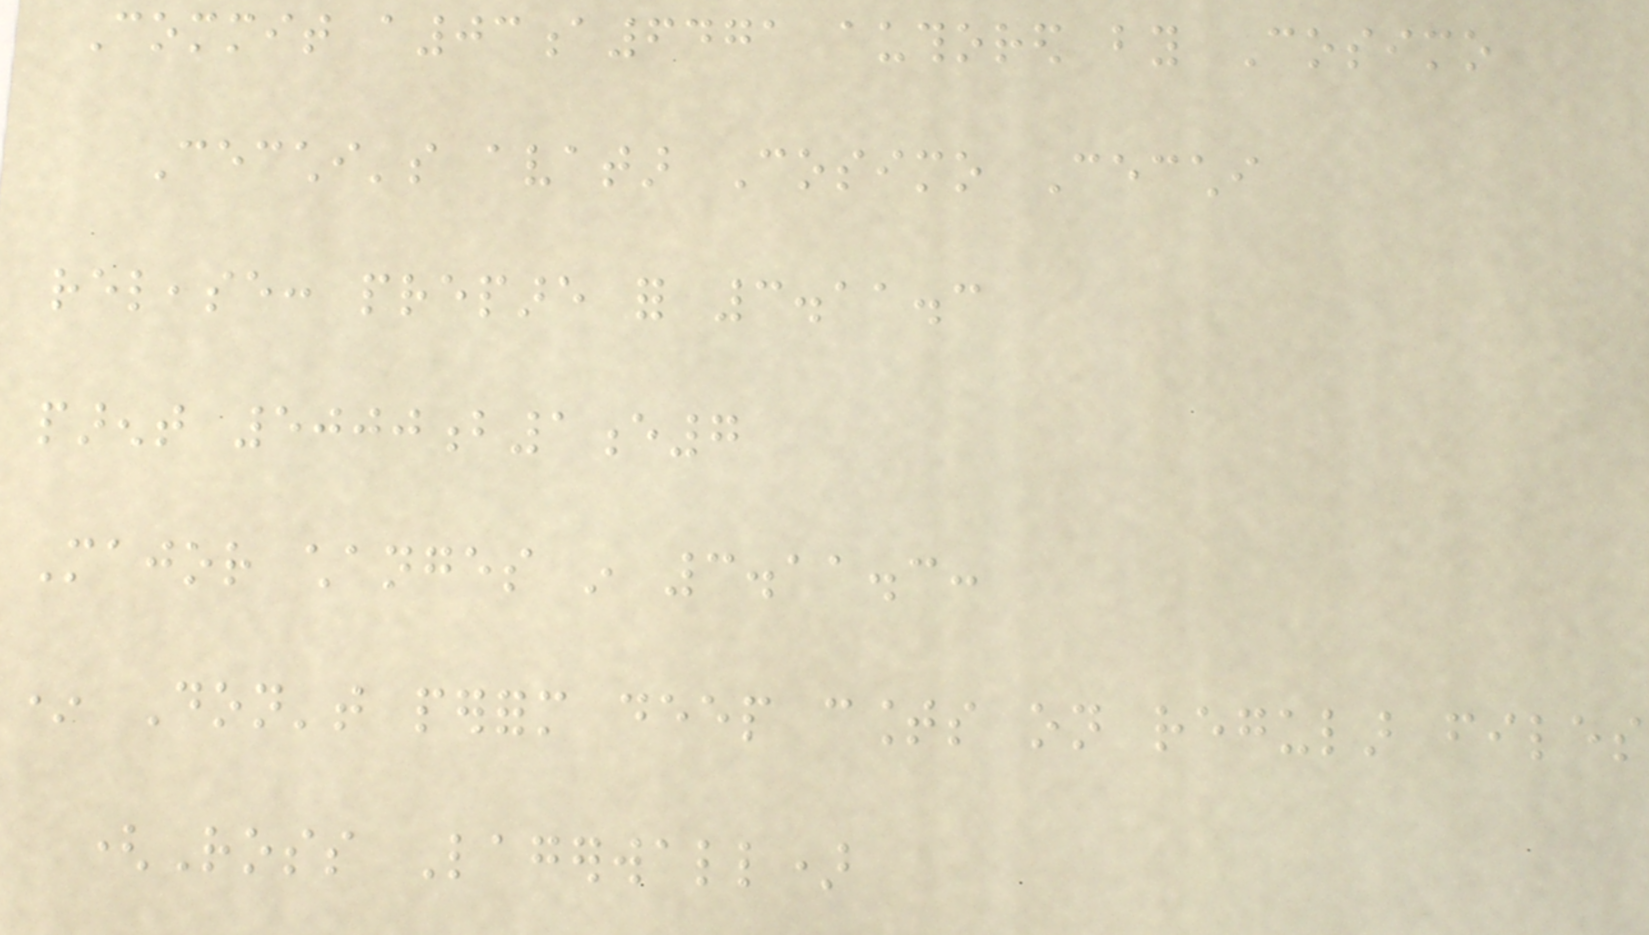Commit a03a6471 authored by Cosimo
Cecchi's avatar Cosimo Cecchi
release: prepare for 3.11.3
parent 5000b1e7
Major changes in 3.11.3:
* Don't perform deep counts on regular files
(Ross Lagerwall)
